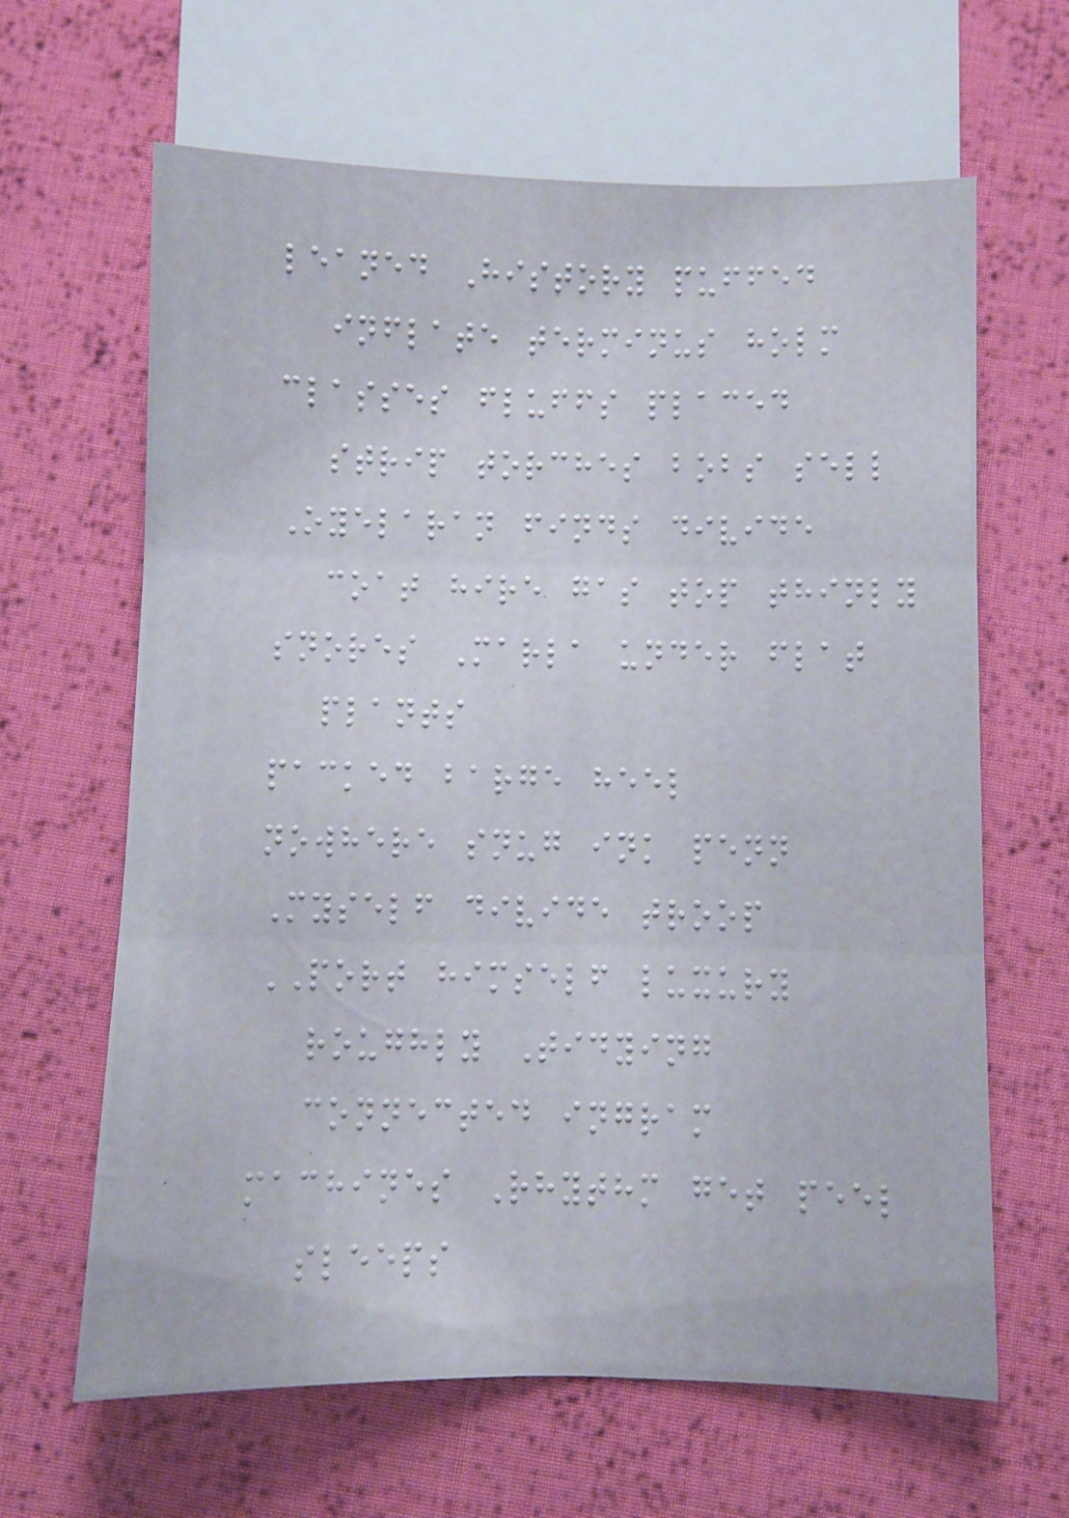leaned History puffed
inflate terminus holm
classes fluffs placed
strip torches bobs sell
Oyelaran finds divide
coat hire gas top thinly
snores Marla under flat
plants
packed barge heel
nowhere snug ink penn
Myself divide troop
PORT himself luxury
roughly Tidying
connected ingram
machines Rhythm get peel
sleeps
